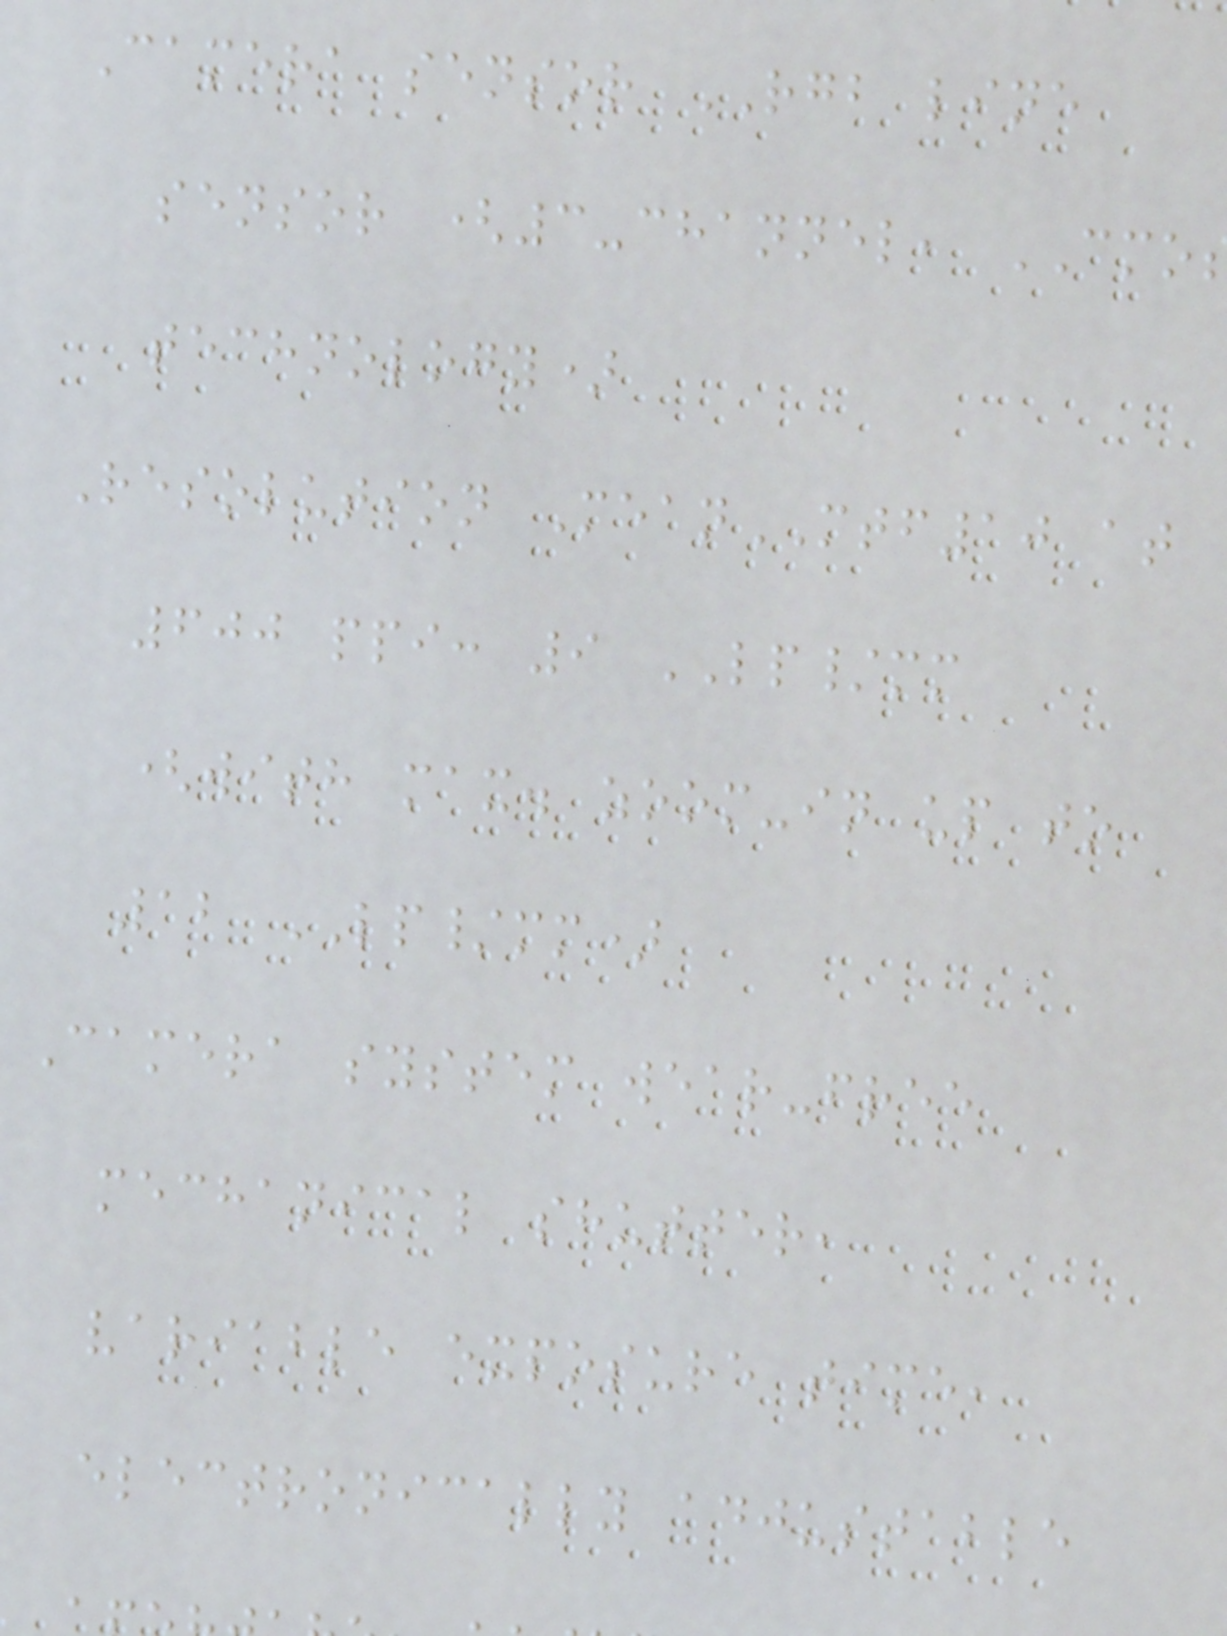Camera sensor RGB line
sensor (3-channel, CMO
technology)
Resolution MeanMTF10 at
600 ppi: 9 LP/mm
(with max. zoom-in up to
12 LP/mm)
Camera system wear-free
mechanical shutter,
variable exposure time,
electronically adjustable
